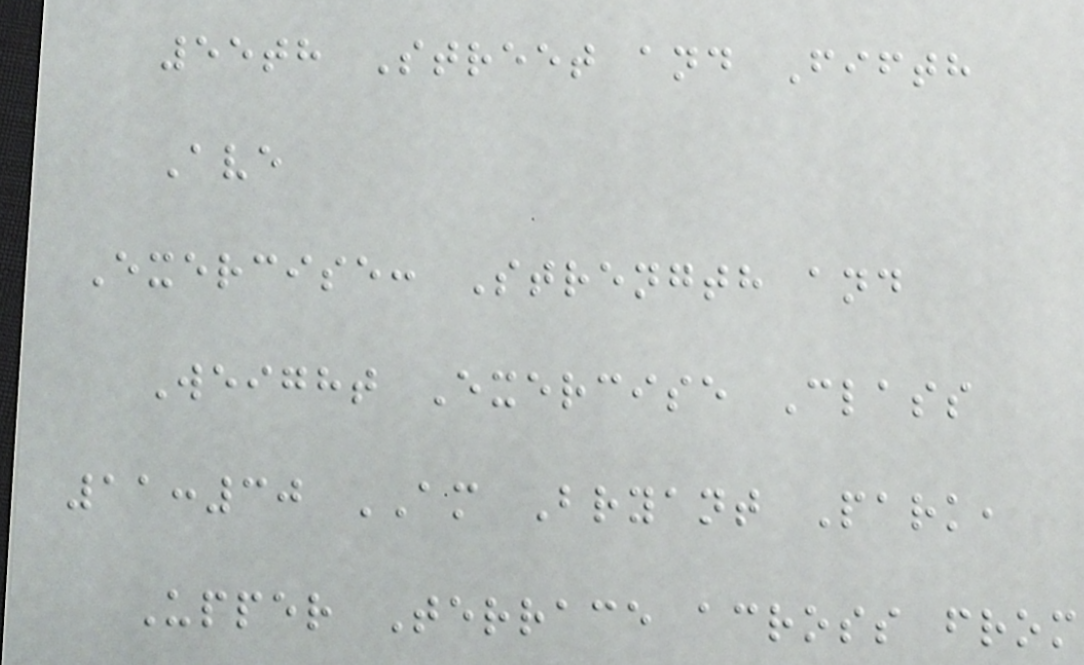55th Street and Fifth
Ave
Exercise: Strength and
Weight Exercise Class
11:30 AM Bryant Park,
Upper Terrace across from
